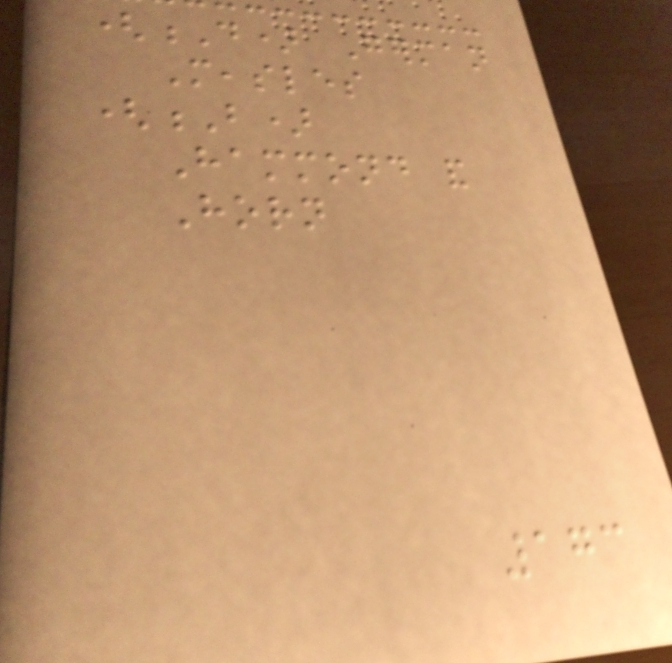(D) German
Measles
(B)
Hammond and
Horn
173
